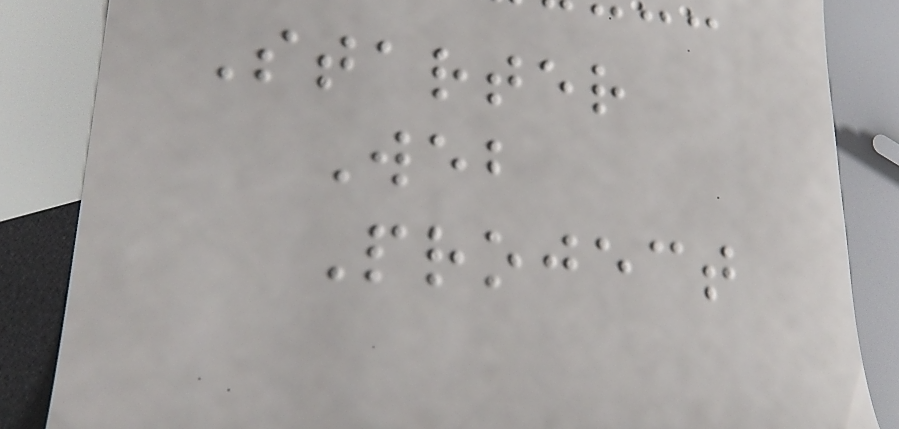Starter
Web
Project
